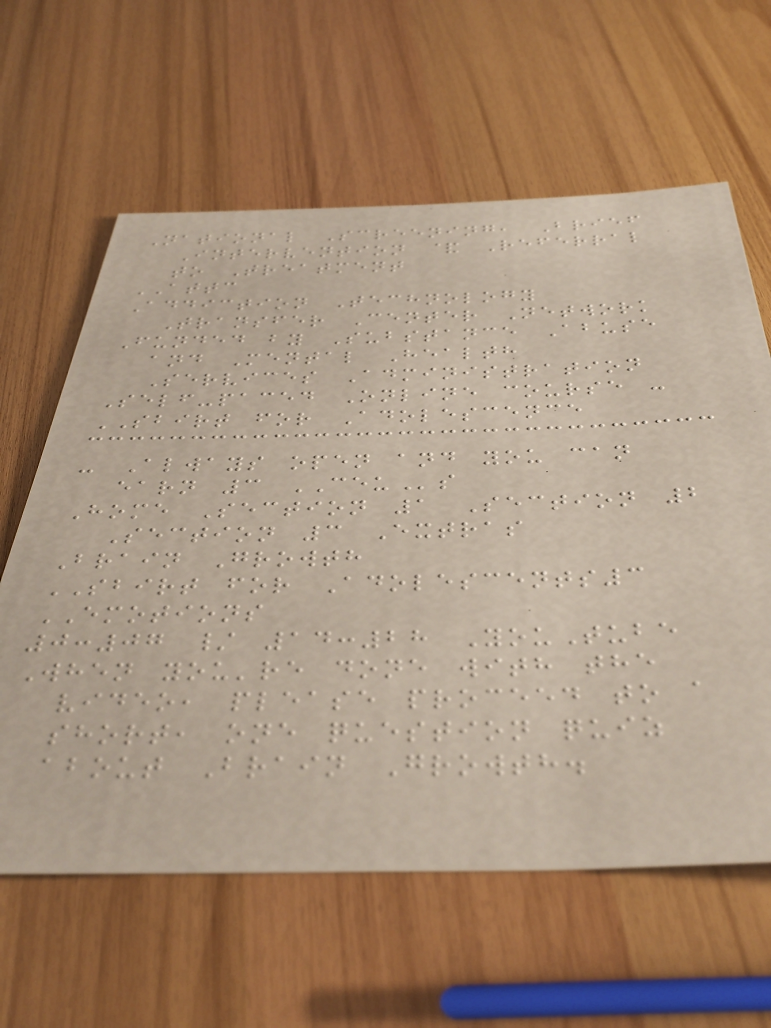National Screening, Brief
Intervention & Referral
to Treatment
ATTC
Addiction Technology
Transfer Center Network
Funded by Substance Abuse
and Mental Health
Services Administration
Self-paced Online course -
SBIRT for Adolescence
- Always open and you can
earn 3 CEUs
Home Section 1 Section 2
Section 3 Extras
Brain Growth
SBIRT for Adolescents3
EMOTIONS
0:07 / 14:28 YouTube
When you're done with the
video, please proceed to a
short, one question quiz
about Brain Growth.
